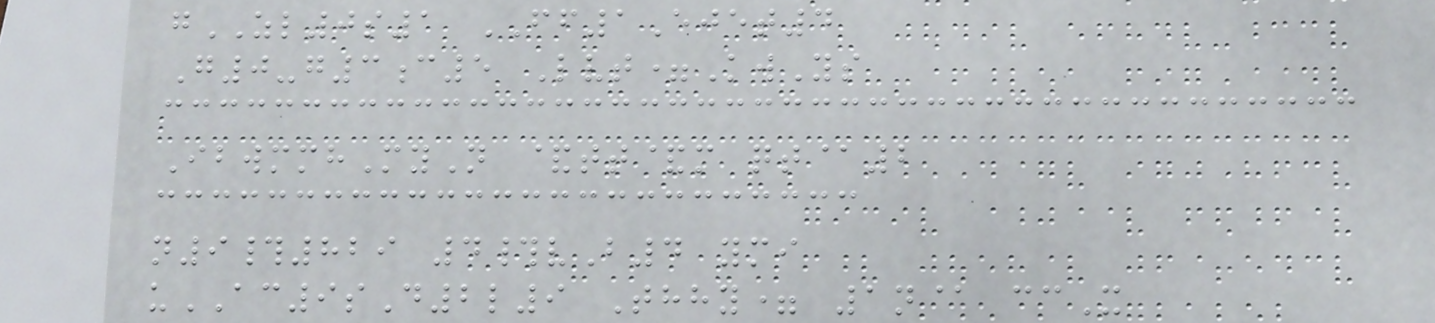gZL0s1 FF1Ejet4
G0-g3c5 Lvt=KwYs
IbwmmhMyN &tt&m qt@2
n9#829 4#vB4 ymi
uAC9sD2l9 Thhy= 1n@ ccX
